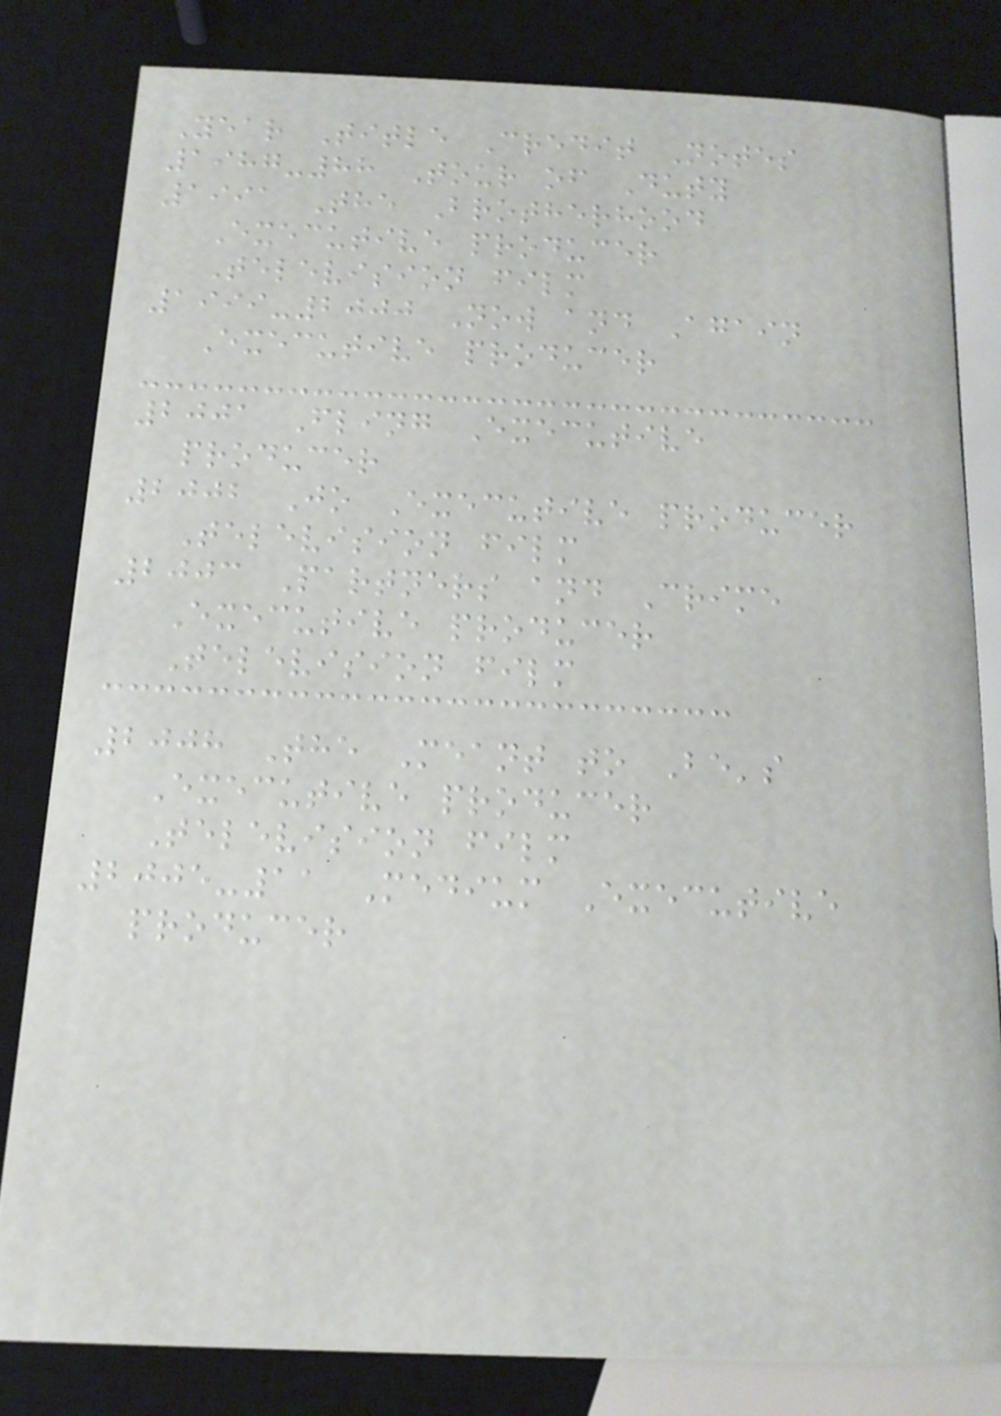Year Title Credit Notes
1987-88 Tour of Duty
1991 The Brotherhood
Executive producer
Television film
1999-2000 Now and Again
Executive producer
2001 Fling Executive
producer
2002 Jo Executive producer
Television film
2003 Partners and Crime
Executive producer
Television film
2008 The Meant to Be's
Executive producer
Television film
2005-11 Medium Executive
producer
